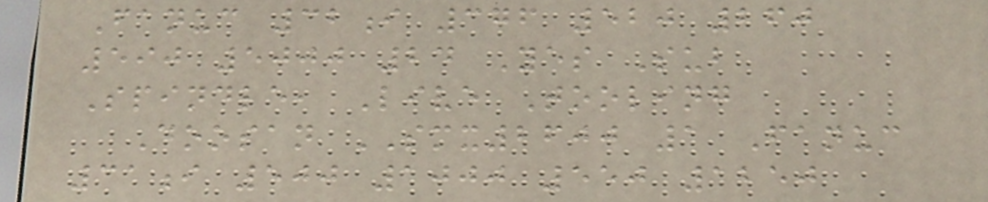Fanuc 32i 376 520 260
590 5000 24 Yes Sub
Spindle, Live Tooling
Doosan SMX2600 1 Fanuc
31i 500 1000 550 1250
